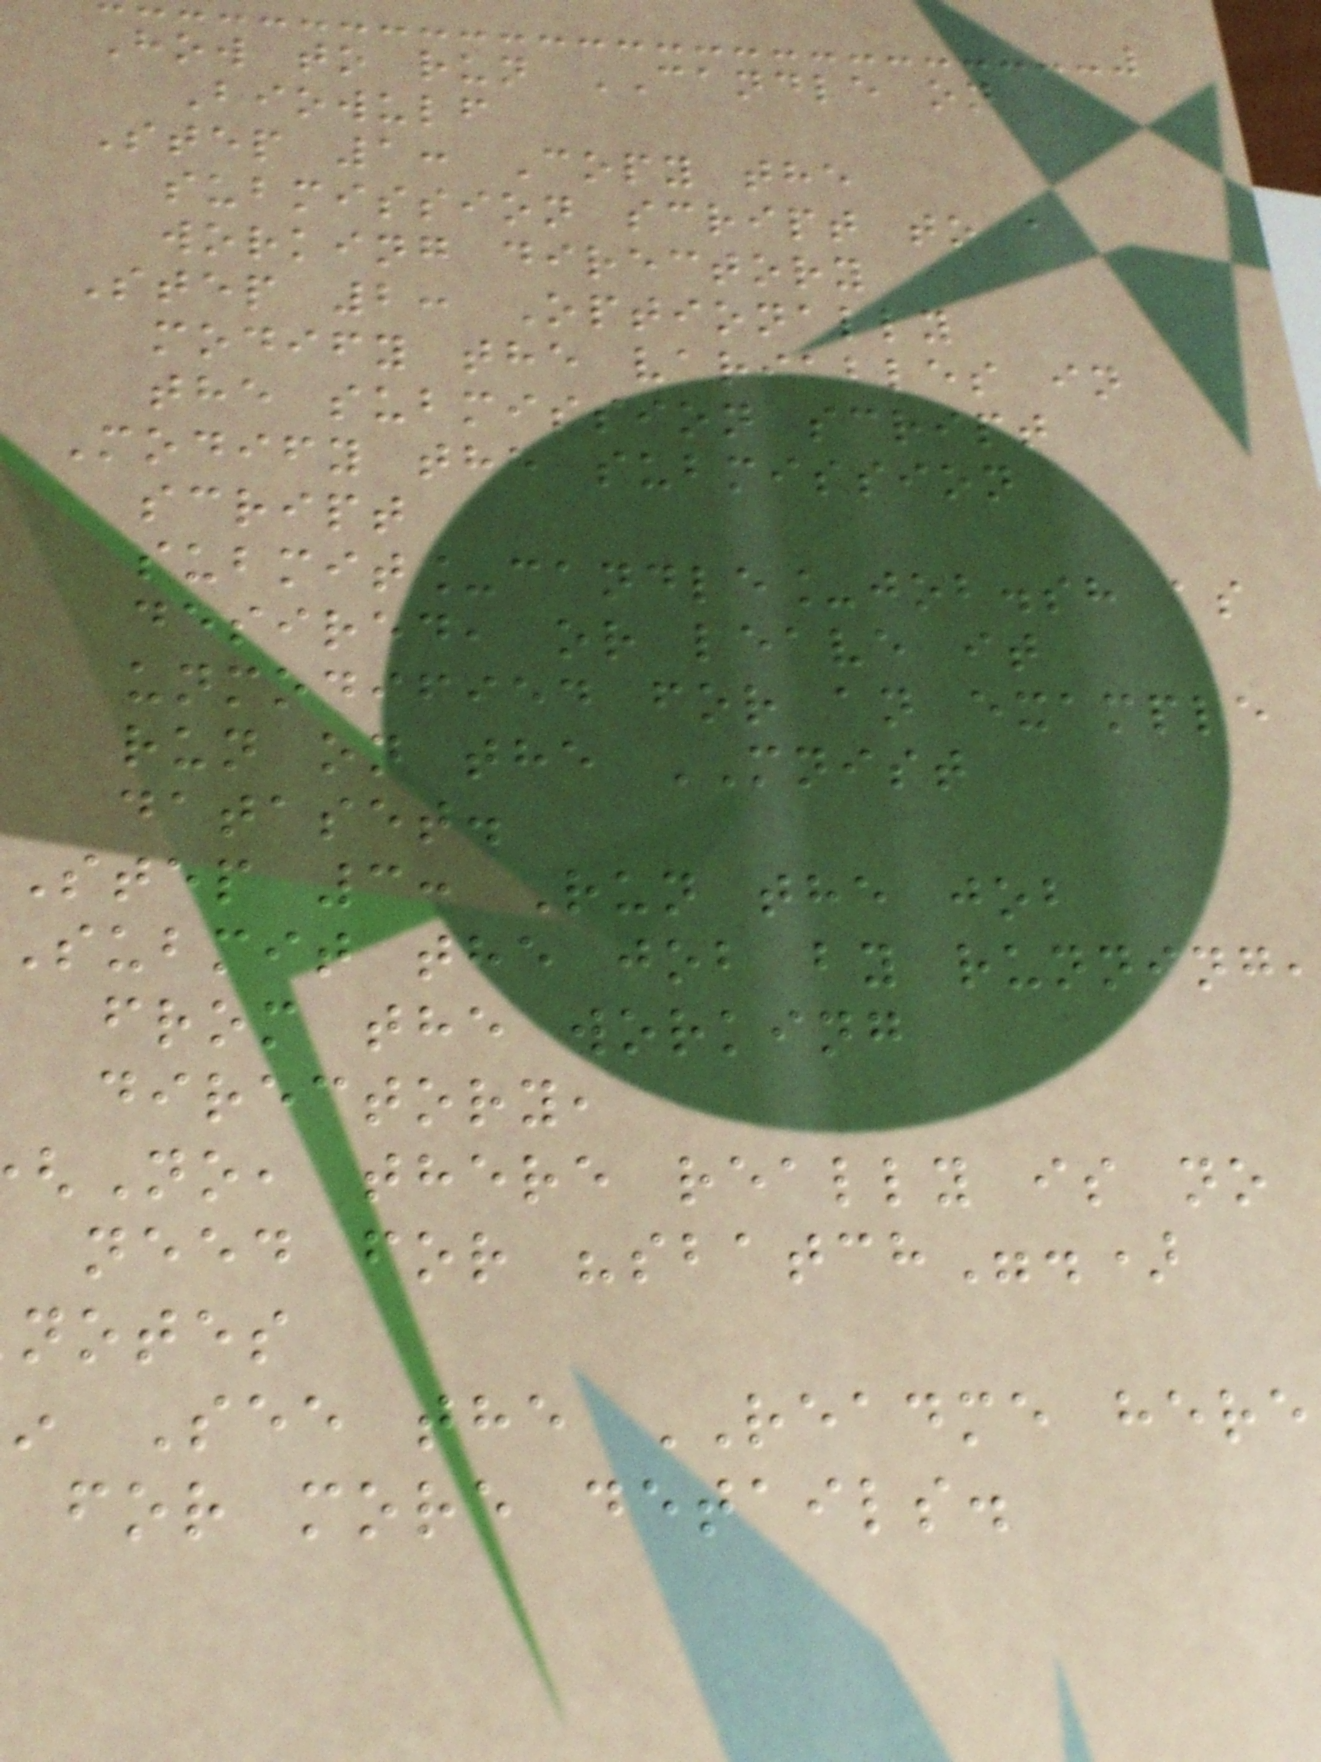How to run CANDLE on
Biowulf
Step 1: Copy the
submission script to a
working directory
Step 2: Optionally
modify the variables in
the submission script
Modify the submission
script
submit_candle_job.sh as
desired, or leave it
unmodified for an example
run on the MNIST
dataset.
Step 3: Run the job
Submit the job by running
from the working
directory,
No, there really is no
need for "sbatch".)
notes
See the README here
for more details.
